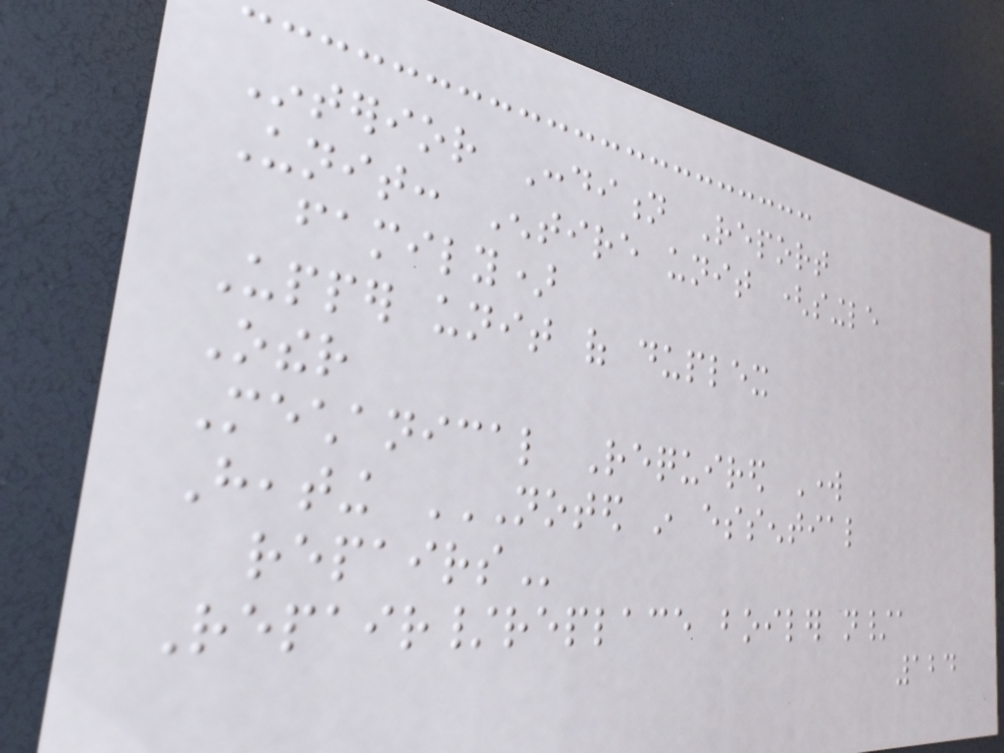Interior Condition Report
Unit: Entire unit (single
family)
Upper unit of duplex
Other
Mechanical Required Work
Heating NOTED IN ESSENTIAL
REPAIRS
Repair/replace boiler n/a
124
